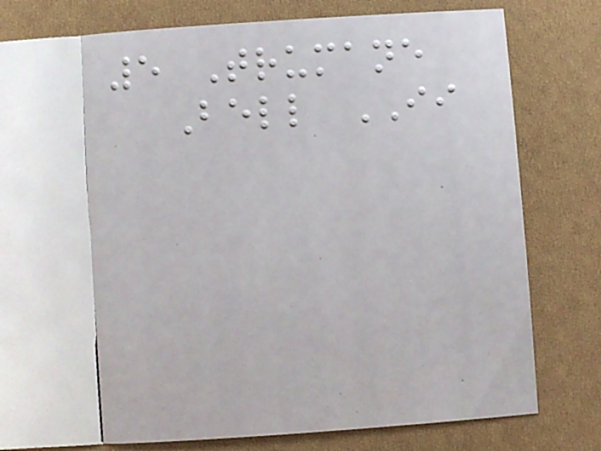5 Trumane
Bell II
